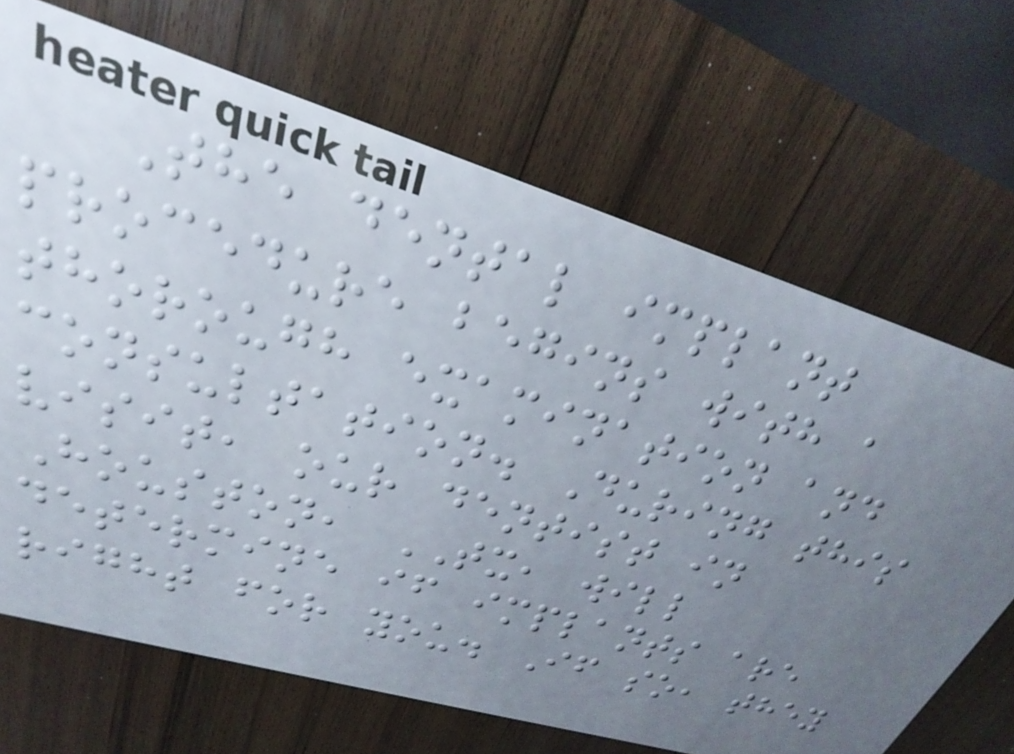The dental implant
procedure begins with a
thorough examination and
consultation. During this
visit, our dentist in
Houston, TX, will
determine if implants are
right for you. If so, they
